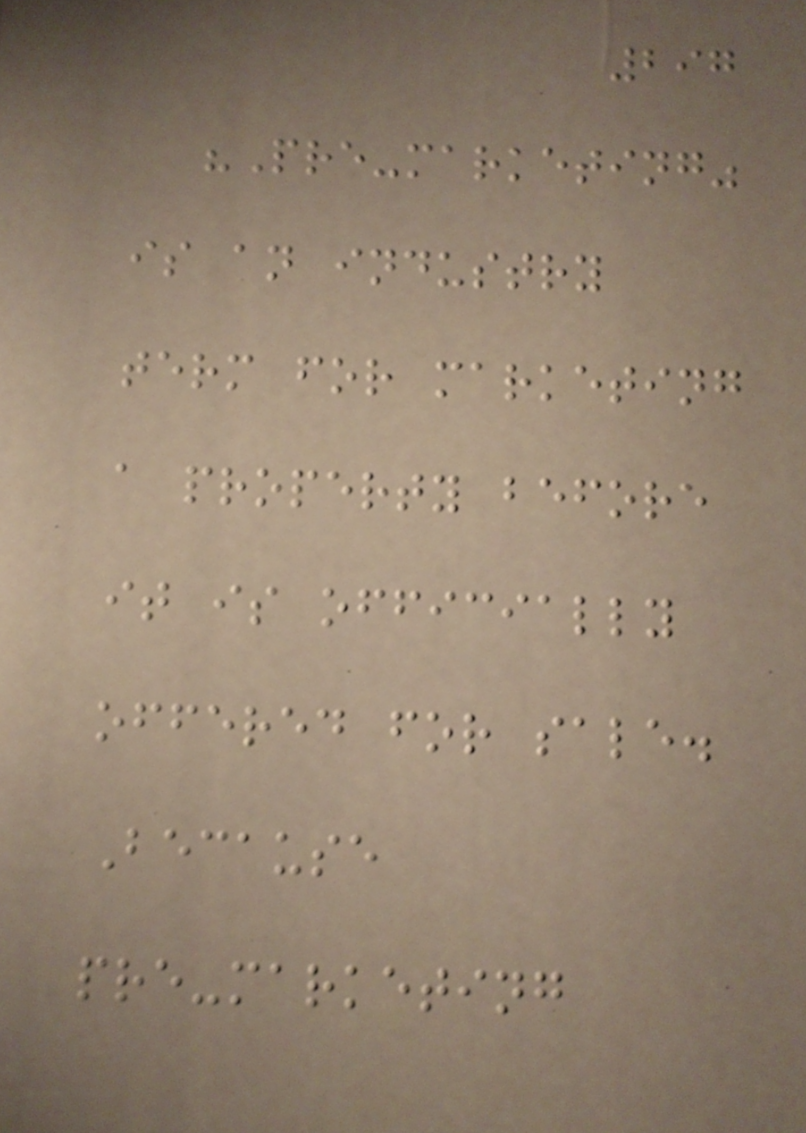297
"Pre-marketing"
is an industry
term for marketing
a property before
it is officially
offered for sale.
Because
pre-marketing
